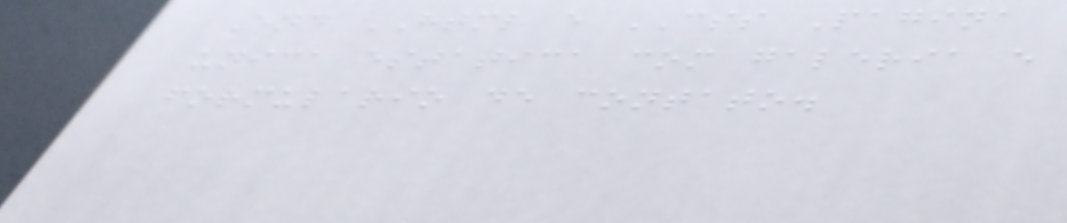End HTML e CSS Pagina
unica estatica com galeria e
formulario de contato.
